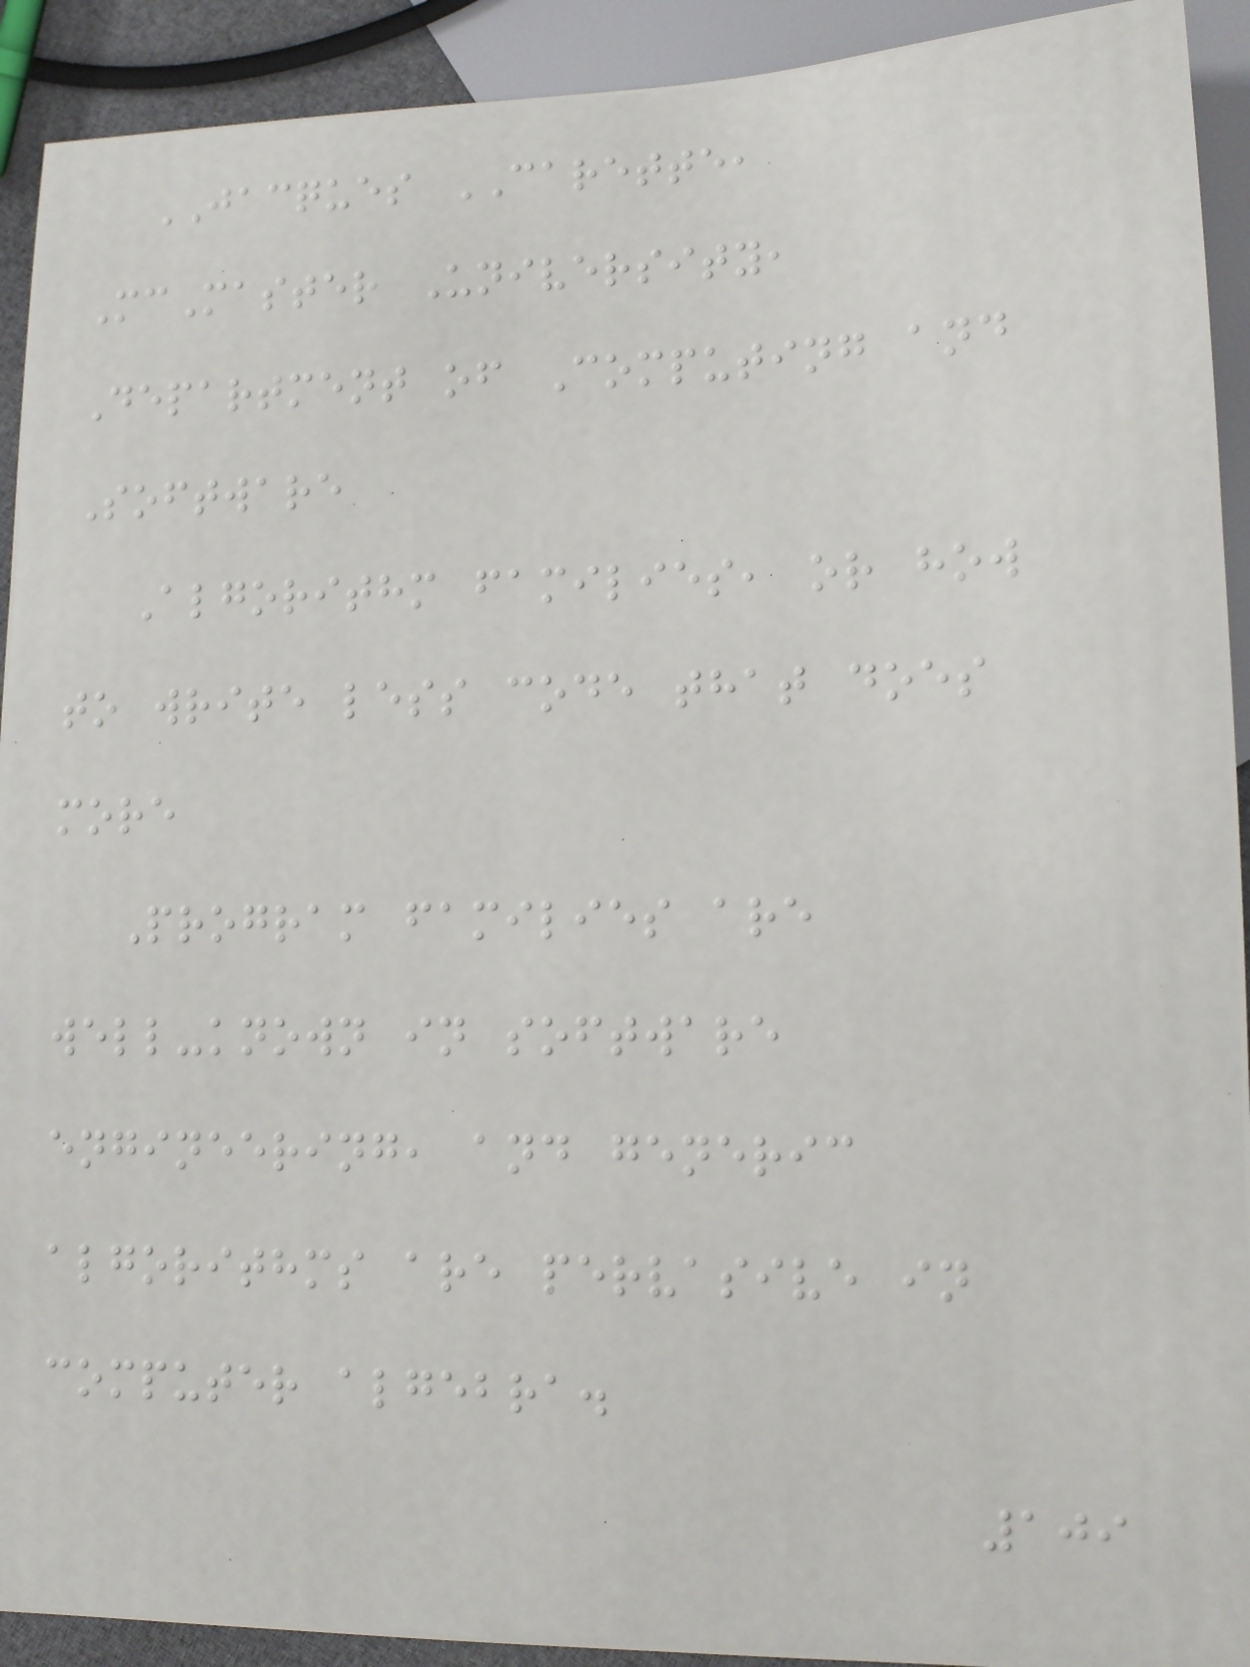JACQUES CARETTE,
McMaster University,
Department of Computing and
Software
Algorithm families, or how
to write less code that does
more
Program families are
well-known in software
engineering, and generic
algorithms are pervasive in
computer algebra.
109
